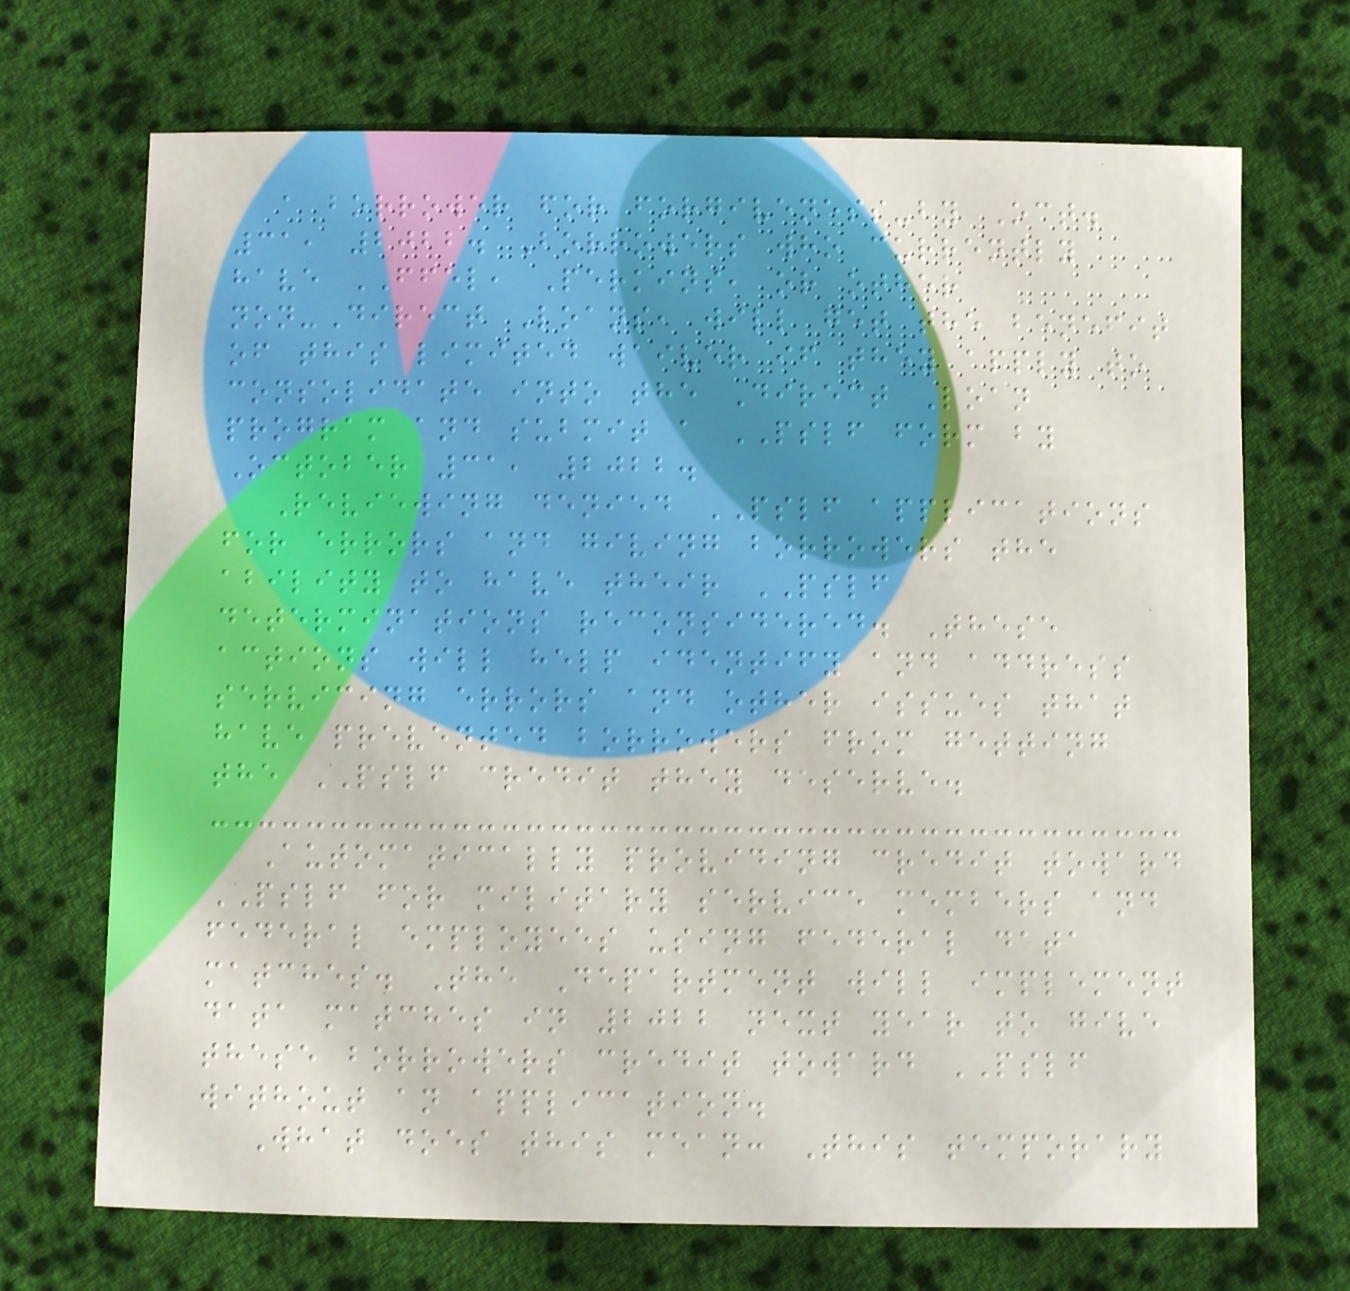a borrower for forgiveness-by Oct.
31, 2022. Borrowers who currently
have FFEL, Perkins, or other
non-Direct Loans, will get the benefit
of this limited waiver if they apply to
consolidate into the Direct Loan
program and submit a PSLF form by
October 31, 2022.
Reviewing denied PSLF applications
for errors and giving borrowers the
ability to have their PSLF
determinations reconsidered. These
actions will help identify and address
servicing errors and other issues that
have prevented borrowers from getting
the PSLF credit they deserve.
Automatically providing credit toward
PSLF for military service members and
federal employees using federal data
matches. The Department will implement
data matches in 2022 next year to give
these borrowers credit toward PSLF
without an application.
What does this mean: This temporary
